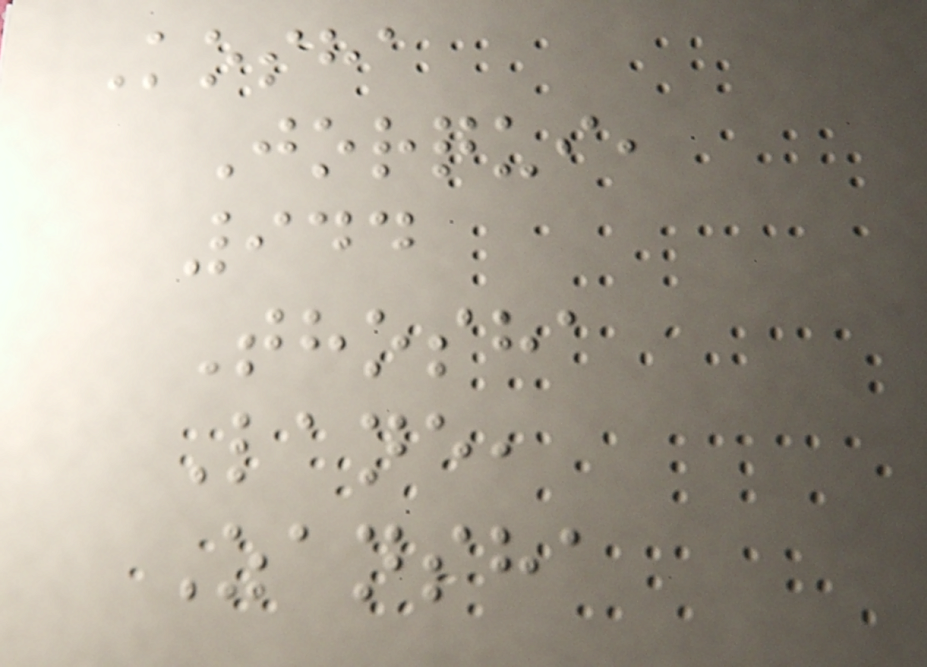Kosha
Jorqui,
944
Thosha
Lane,
Zansha
